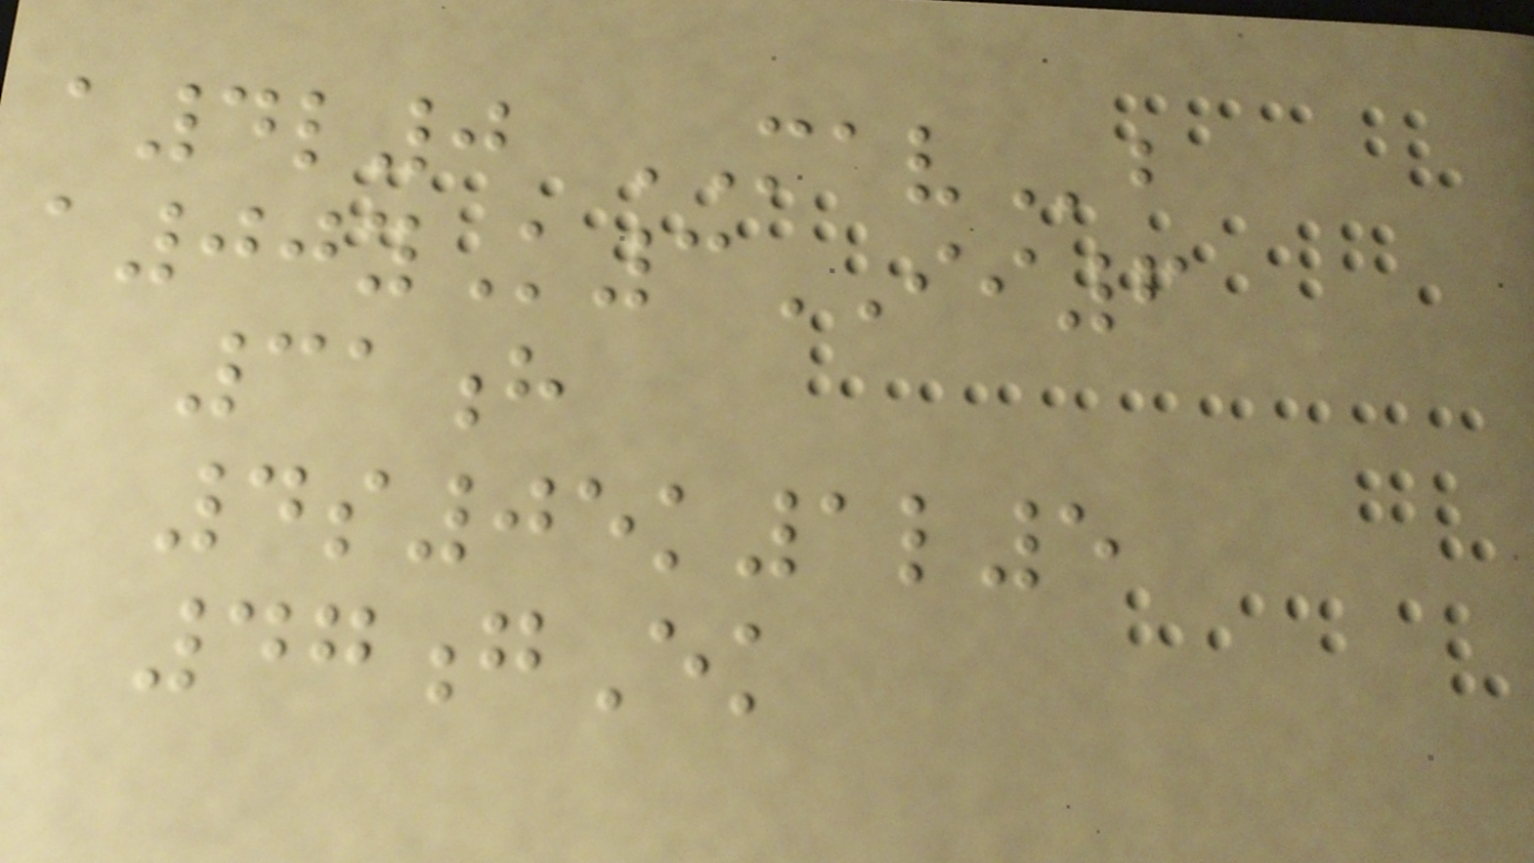a4l0 MAVb
a00yK3II6
31h
4s05k1l5
47gEk
